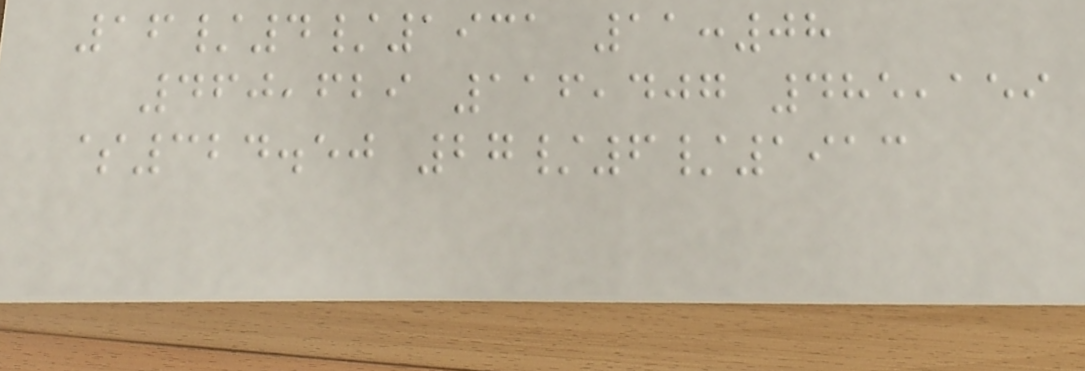16/4/1931 11:08
460,629 116,407 485,159
$324.50 27/6/1913
